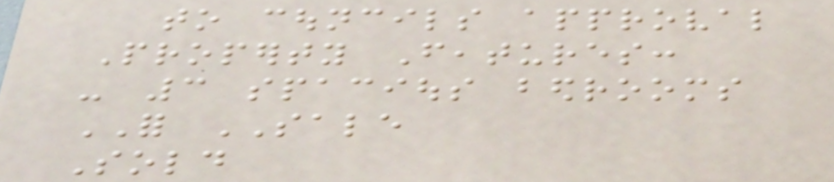to councils approval
Property Features:
- 3 spacious bedrooms
FOR SALE
Sold
